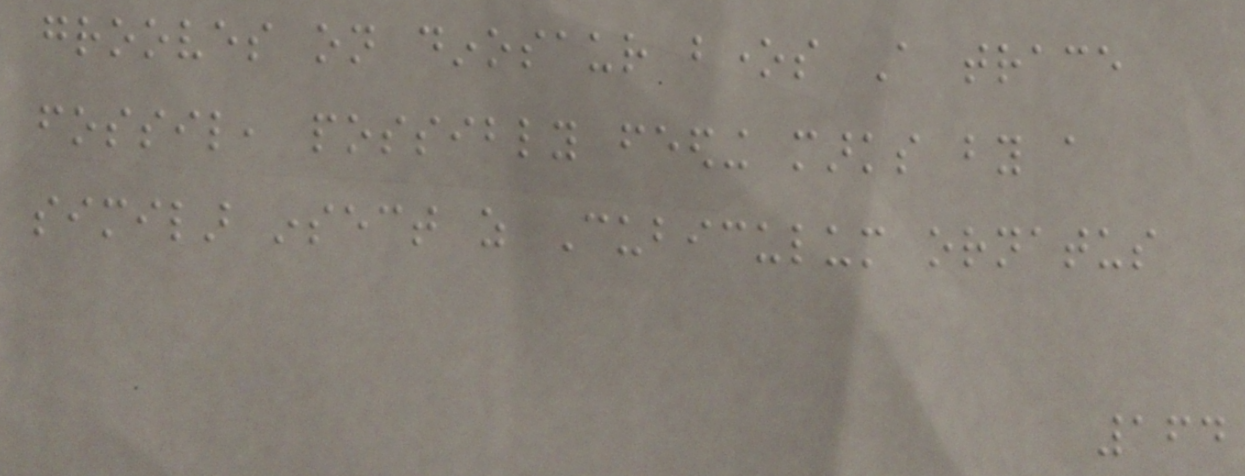grooves on dinosaur bones A trace
fossil, possibly feeding marks by a
similar insect as Cubiculum ornatus
164
